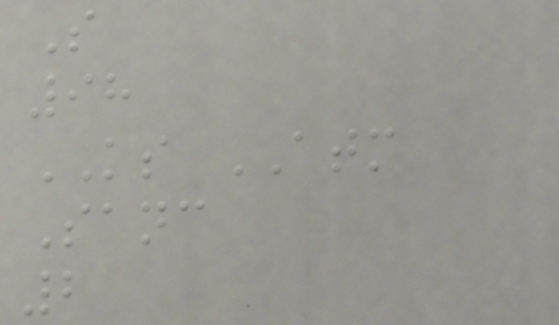S
98
KS ATM
Sanc
2
